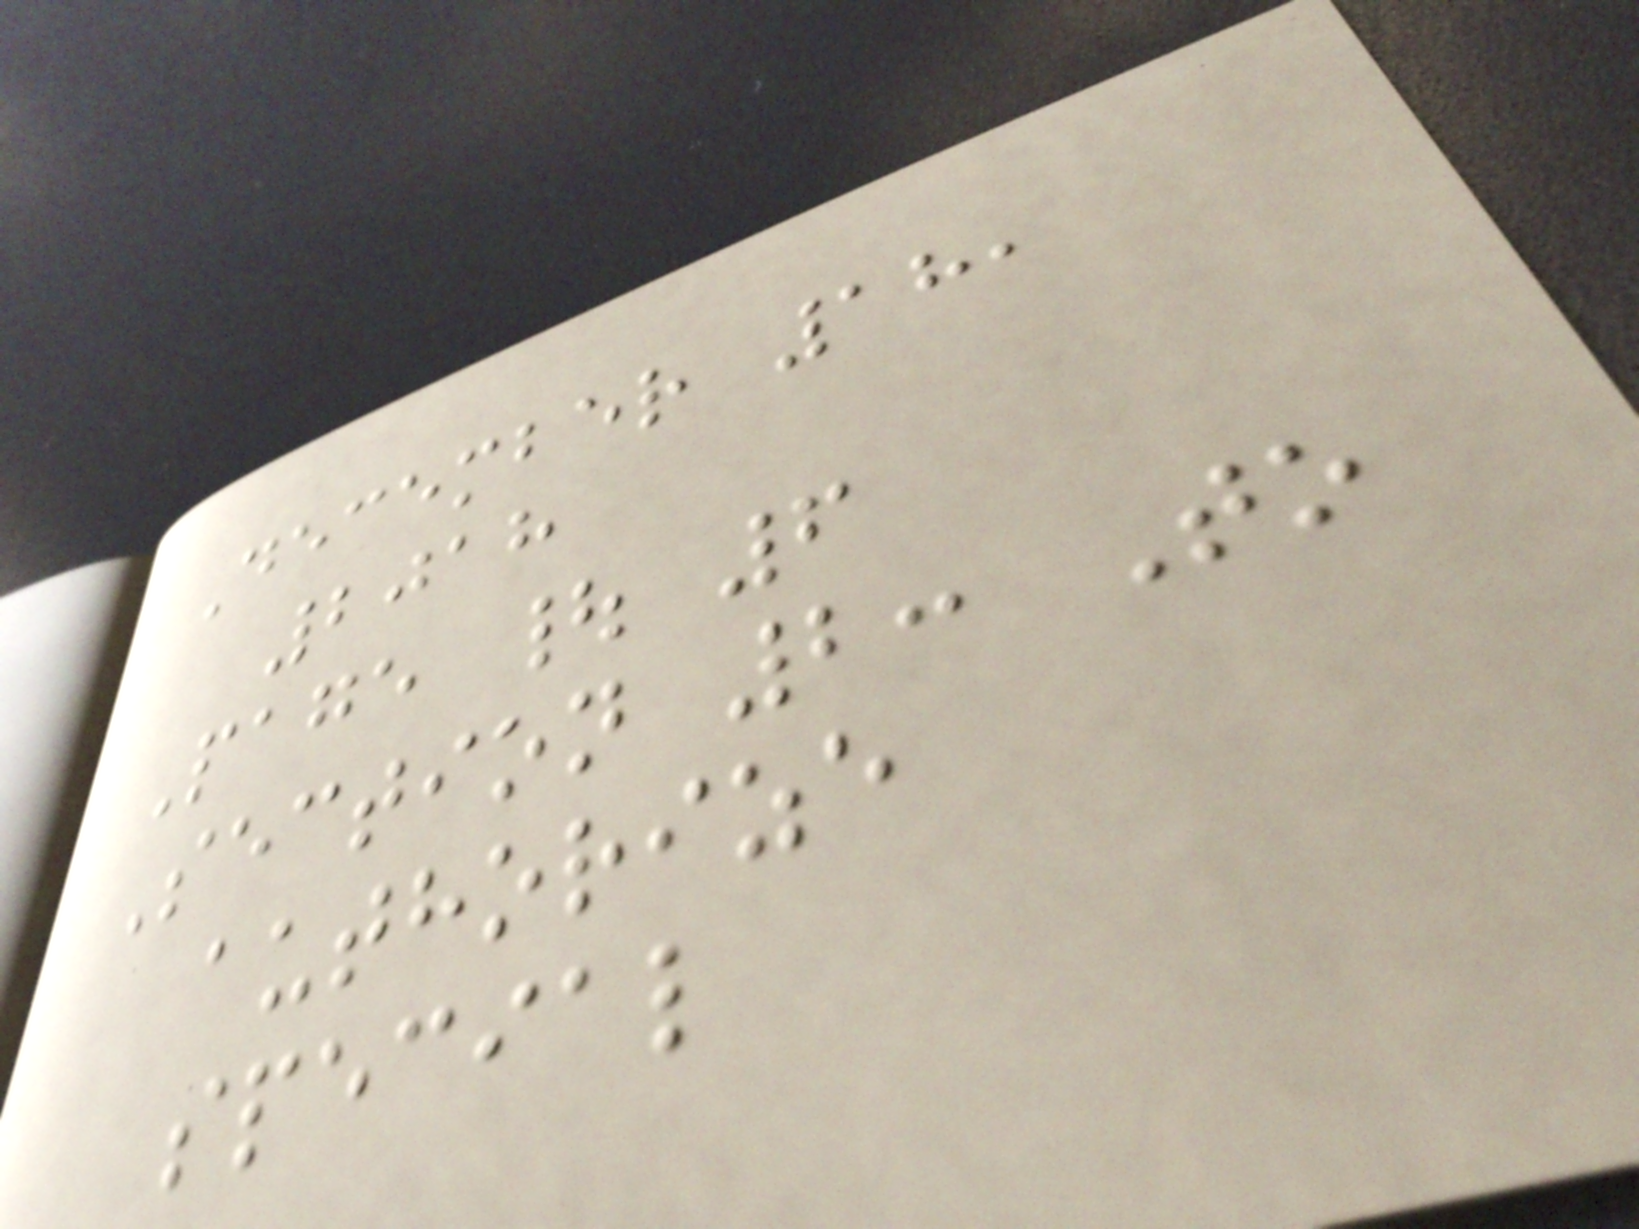December 18,
2018
Page | 6
Section 2: To
authorize
special
